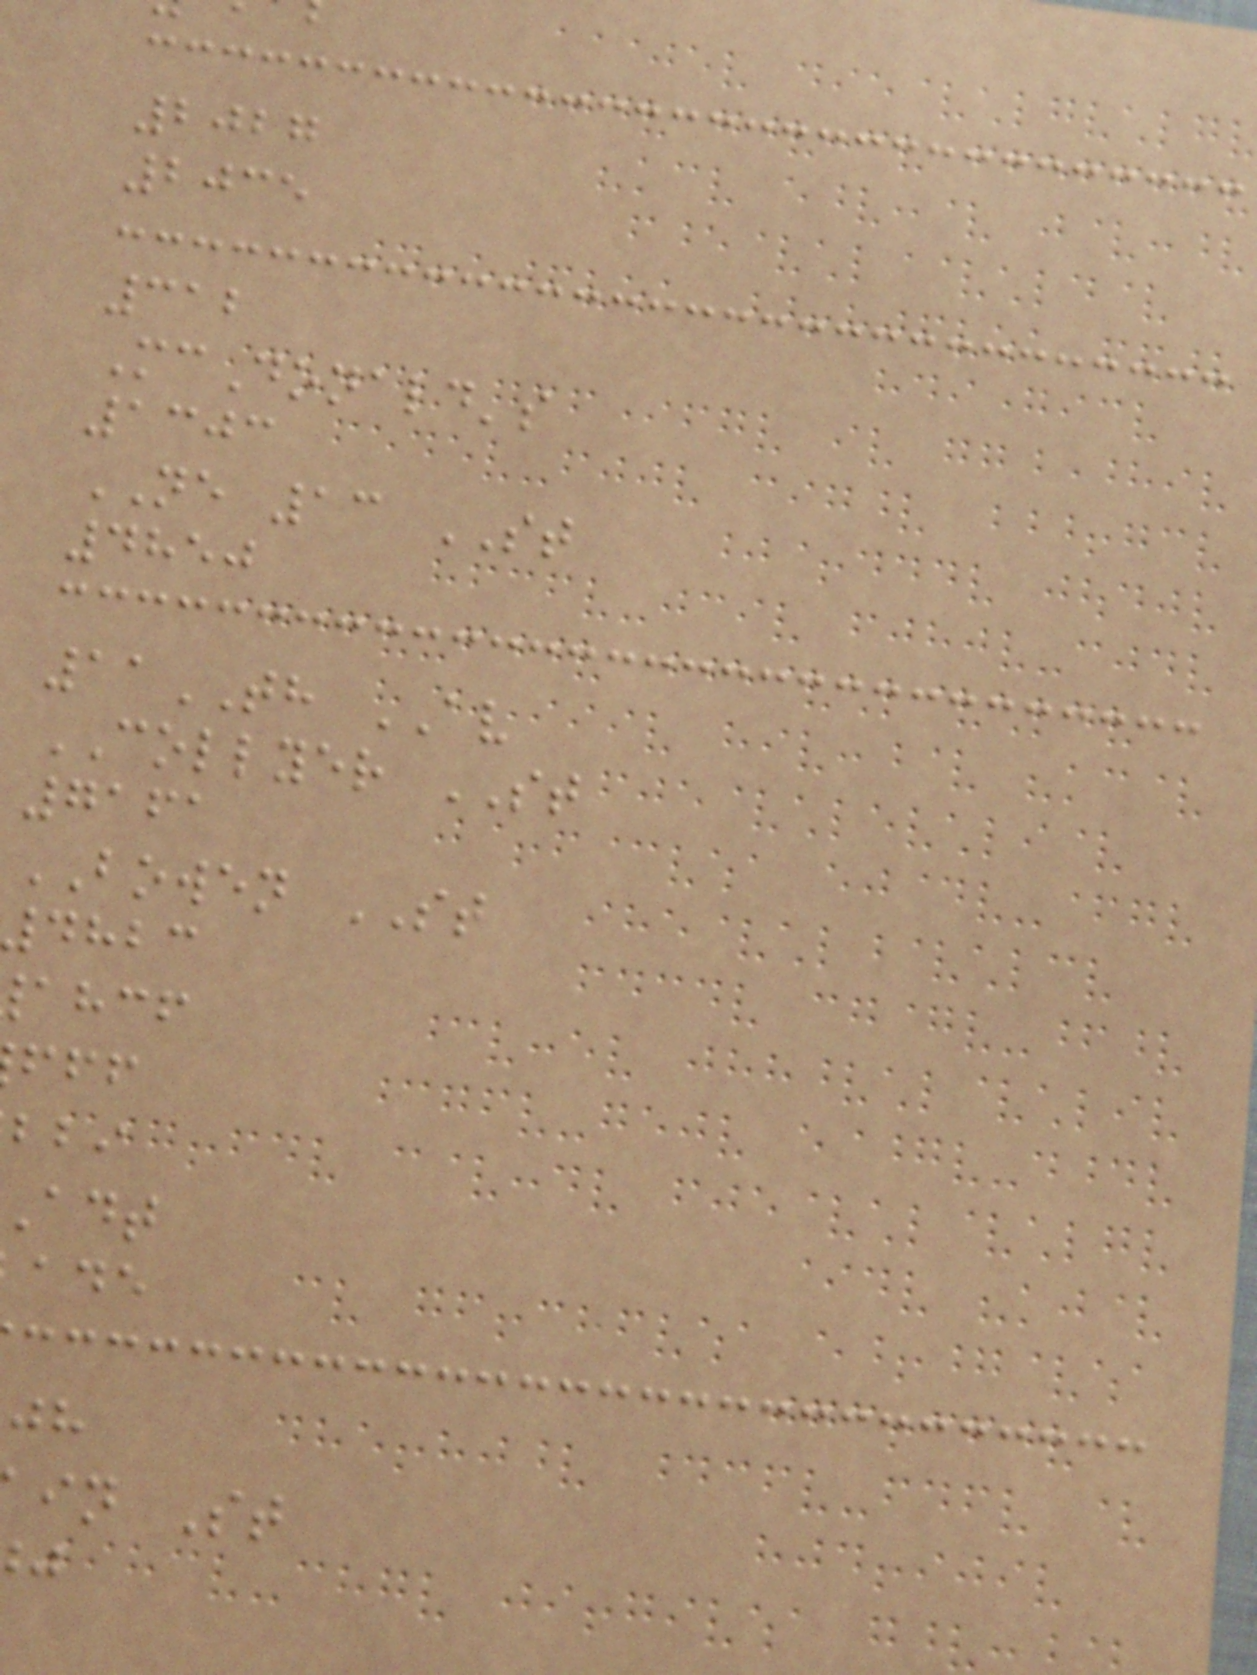2027
2035
312
McDonald's
1303
NE 13 ST
4850
11TH AV
COLLYER ST
7161
BOWEN ST
dhbc
ahcf
in St
